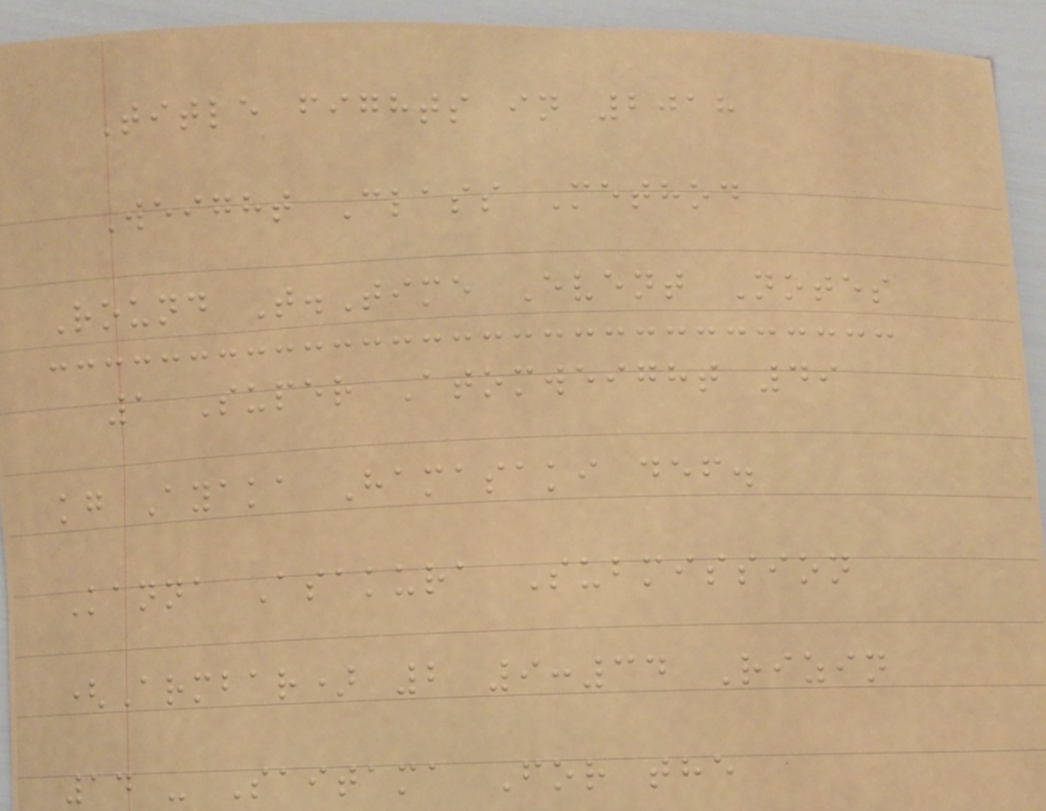Title fights in 2018
Weight Class Method
Round T.Time Event Notes
1 Super Atomweight 49
kg Ayaka Hamasaki def.
Kanna Asakura Submission
(Armbar) 2 9:34 Rizin
14 - Saitama For the
